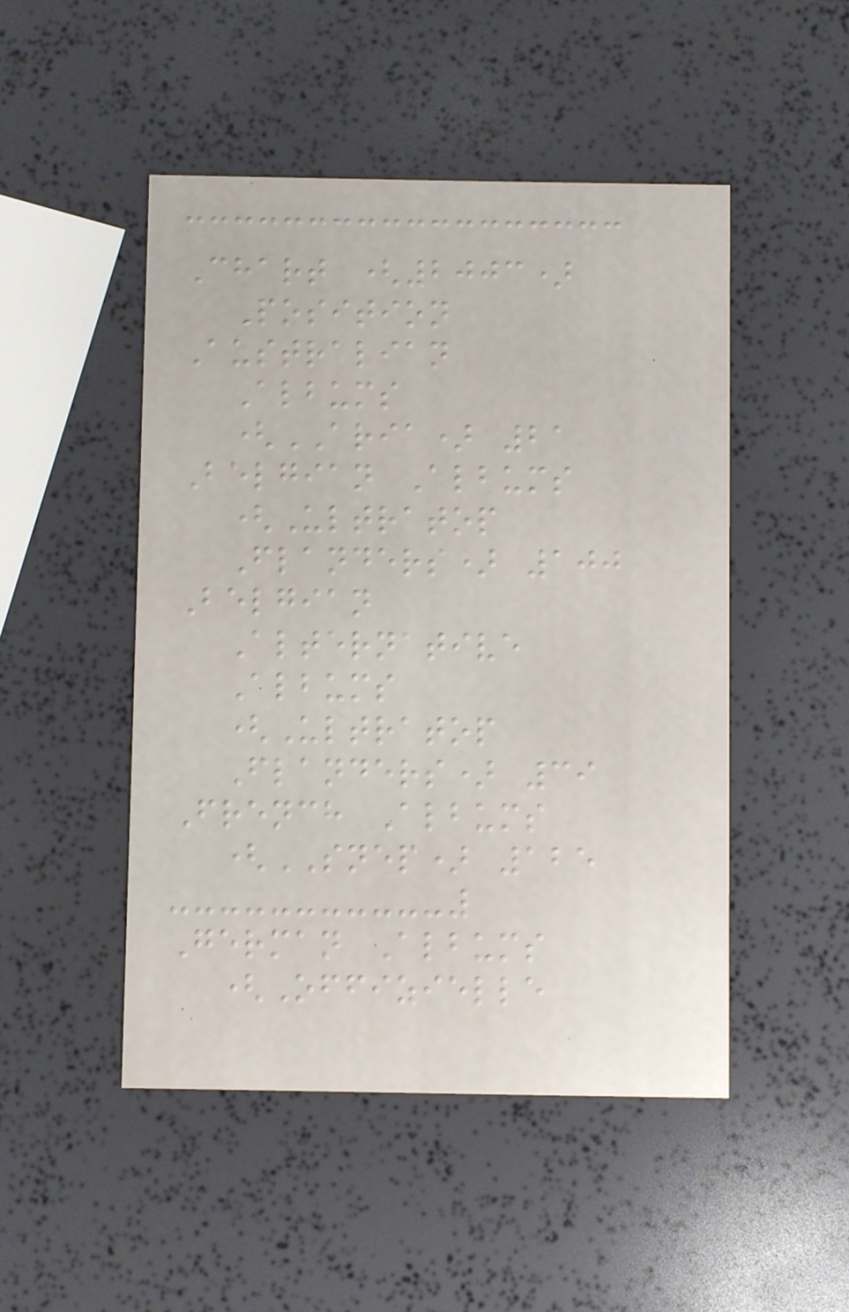Chart (2003)
Position
Australian
Albums
(ARIA) 21
Belgian Albums
(Ultratop
Flanders) 100
Belgian
Alternative
Albums
(Ultratop
Flanders) 39
French Albums
(SNEP) 125
German Albums
(Offizielle
